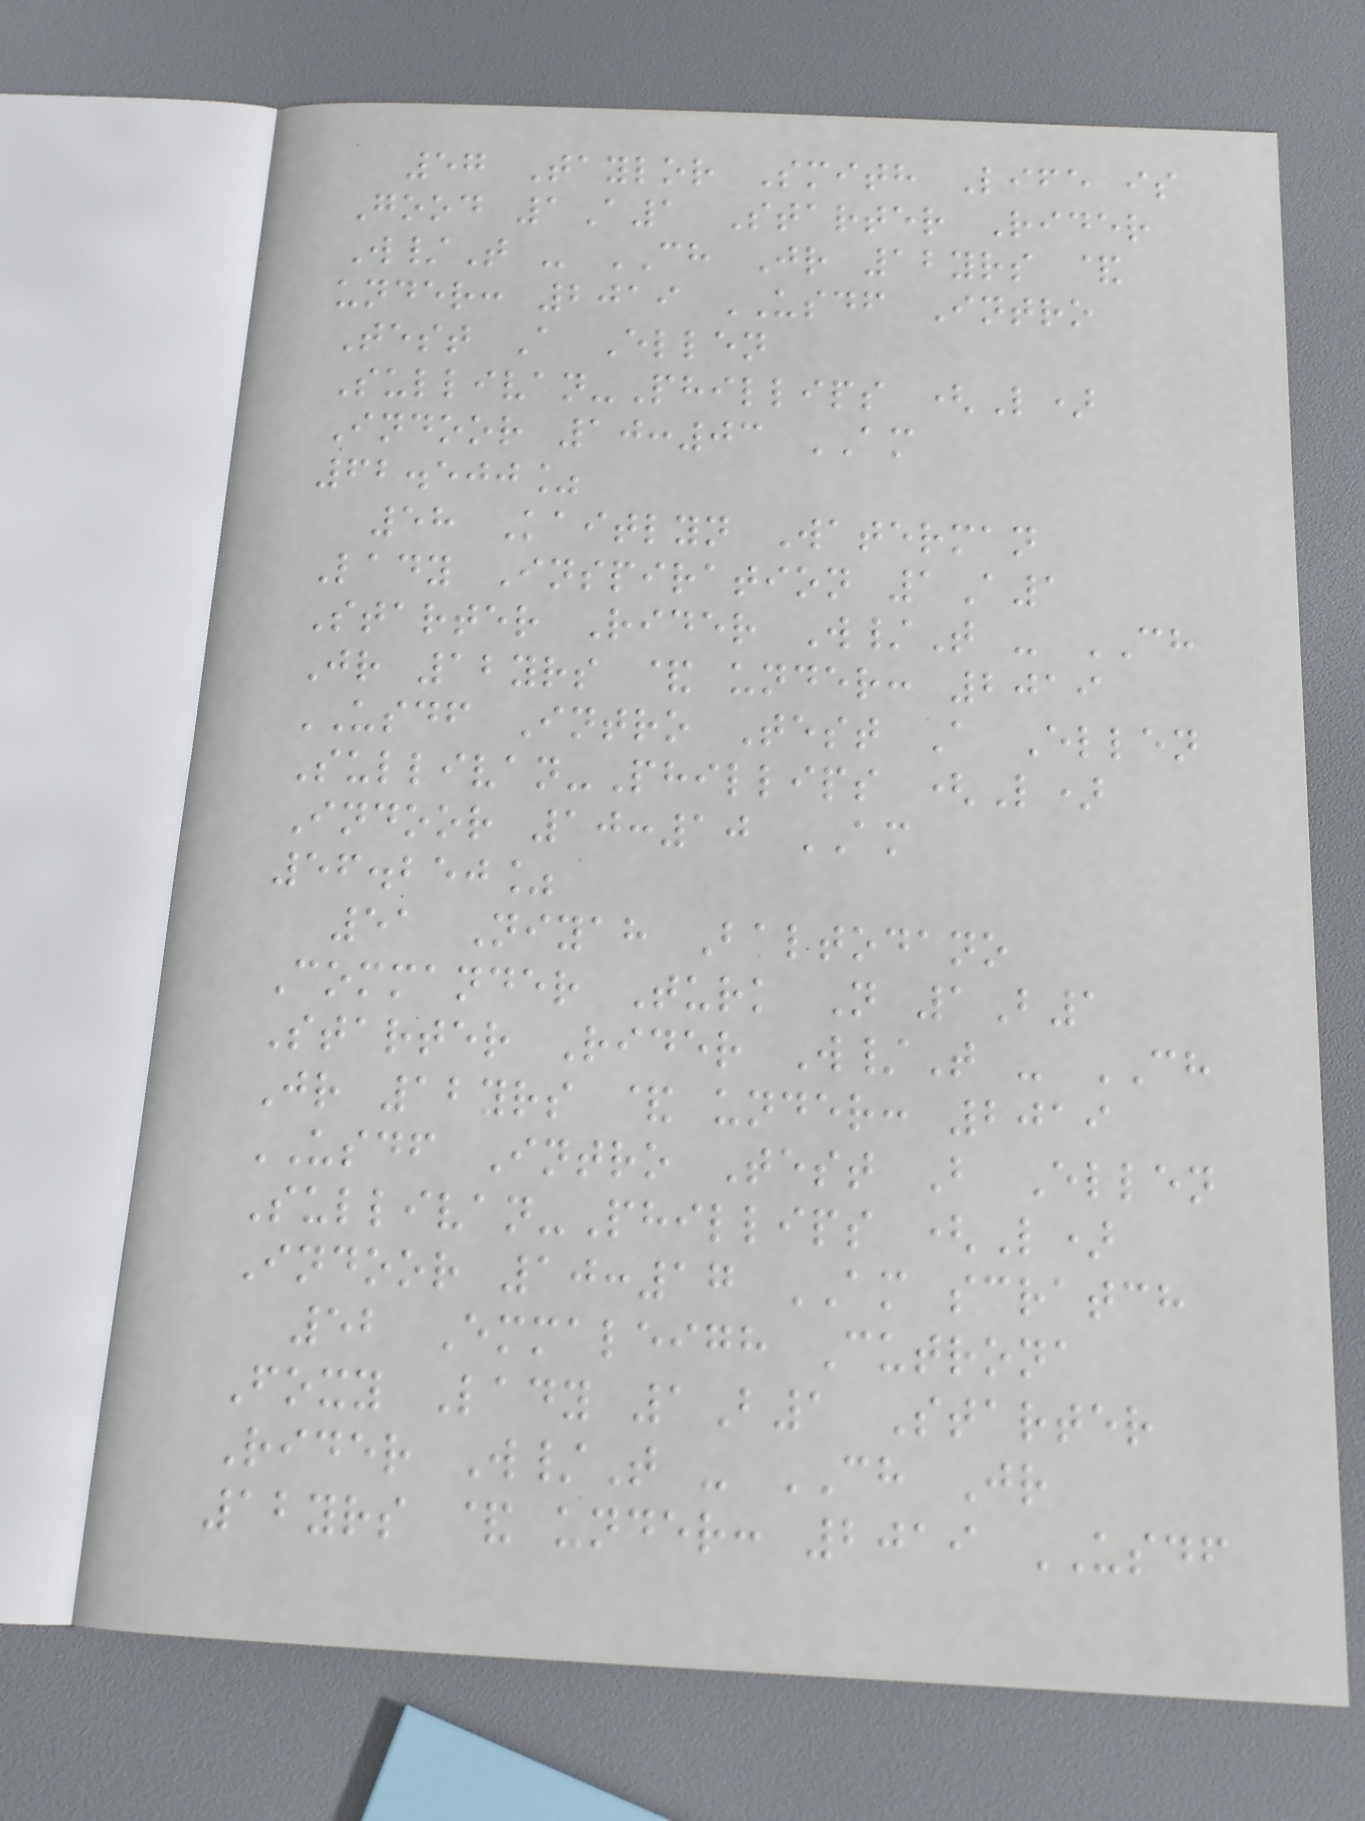57 Taylor Smith Life is
Good 1A1 Starter Rider
W/T - CH Jr 12yrs &
under: 2019 USDF Intro
Test A Ellen
Sullivan-Phillips (L)
Indoor 10:03 AM
62.500%
58 Kaitlyn Waterman
Lady Inspiration 1A1
Starter Rider W/T - CH
Jr 12yrs & under: 2019
USDF Intro Test A Ellen
Sullivan-Phillips (L)
Indoor 10:10 AM
56.250%
51 Niyah Baltodano
Commander Turk N 1B1
Starter Rider W/T - CH
Jr 12yrs & under: 2019
USDF Intro Test B Ellen
Sullivan-Phillips (L)
Indoor 10:17 AM scratch
52 Emmaleigh Cutrona
Foxy Lady 1B1 Starter
Rider W/T - CH Jr
12yrs & under: 2019 USDF
